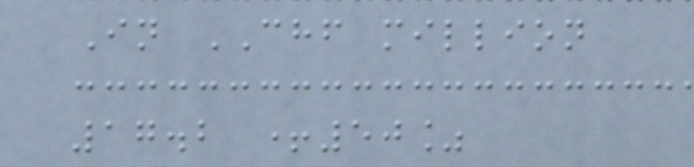In CHF million
17.2 +50%
